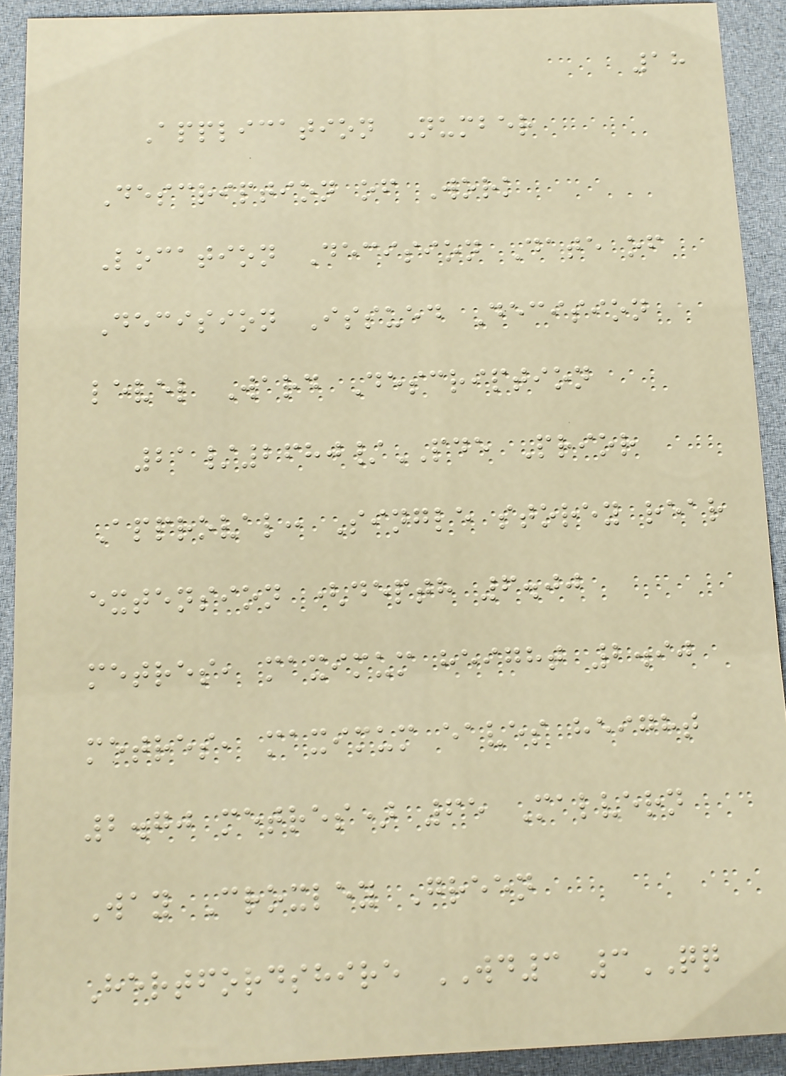18
Application Number
Description of Work
Location Decision Date of
Decision Issued Decision
level Ward Description
21/2680/PDE Prior
Approval: Single storey rear
extension (depth 6.00
metres, maximum height 2.90
metres, maximum eaves height
2.70 metres) 65 Malvern
Way Croxley Green
Hertfordshire WD3 3QQ
